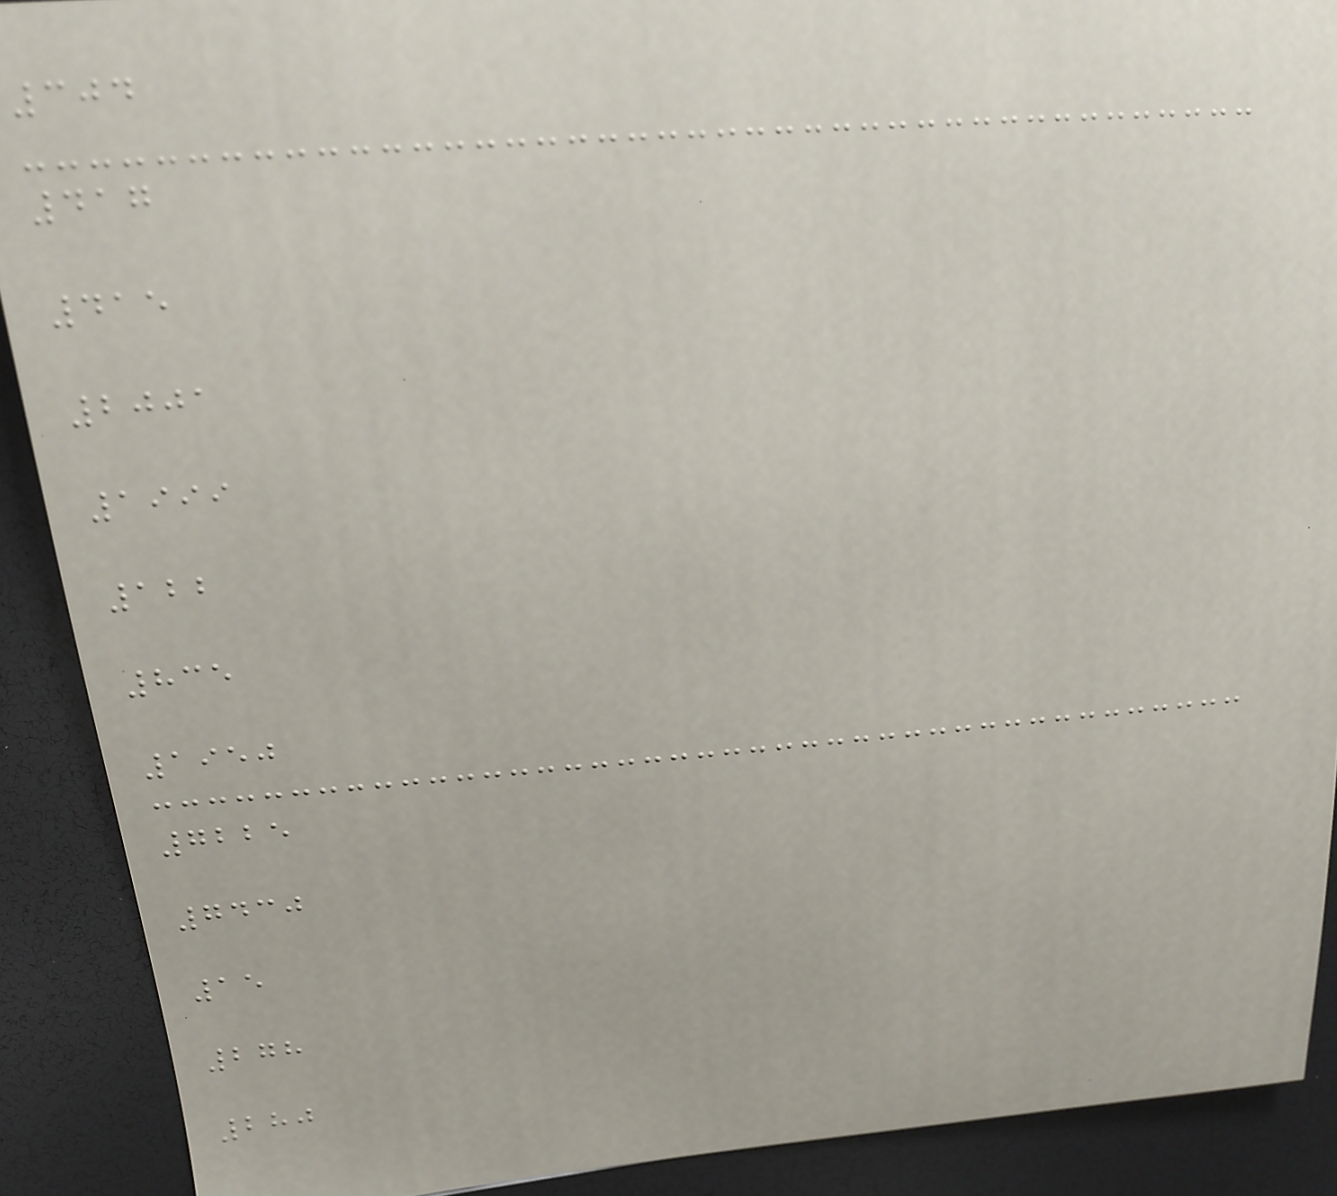304
417
415
2001
1999
122
835
1950
7225
7430
15
278
280
